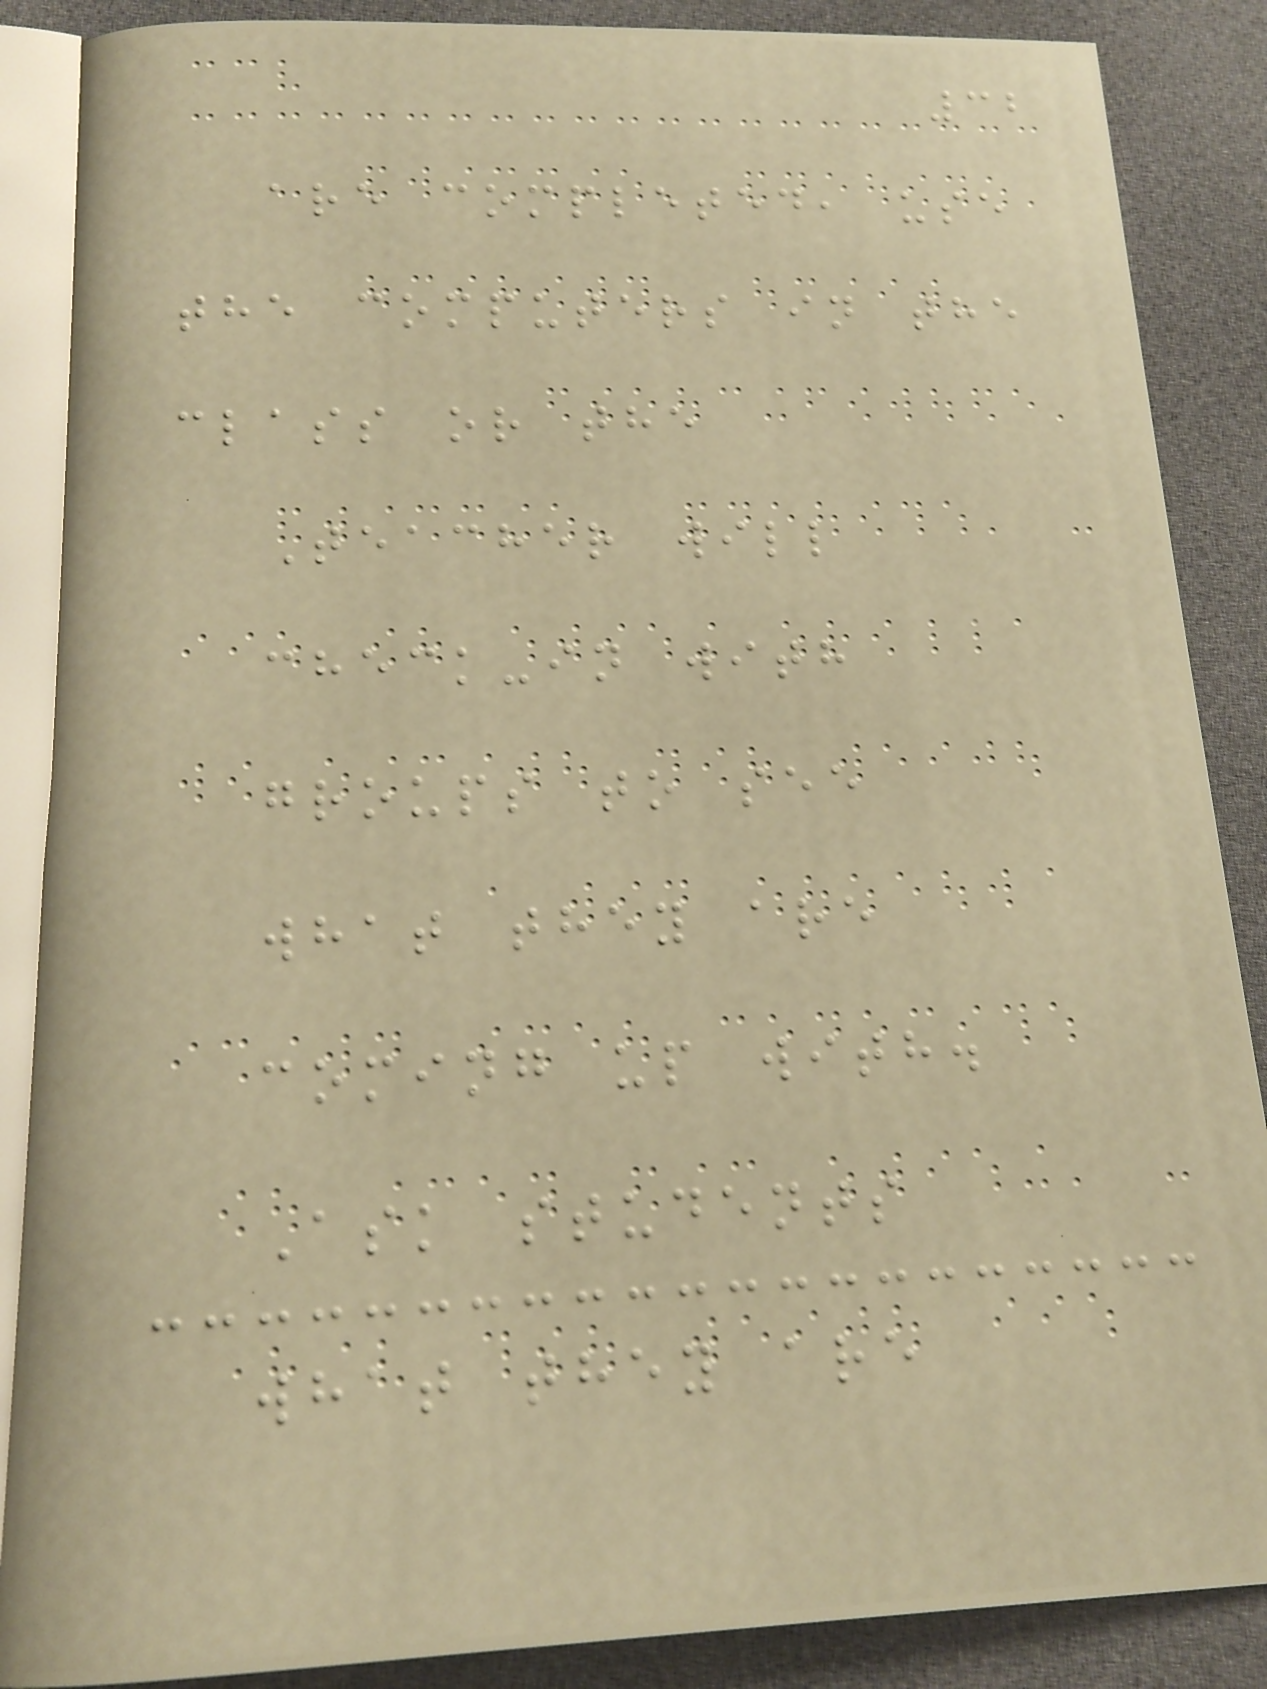32
are completed, use
the computers in the
class or the
Teacher will
check-in with
groups to see
what they are
coming up with.
Ask students
what they are
